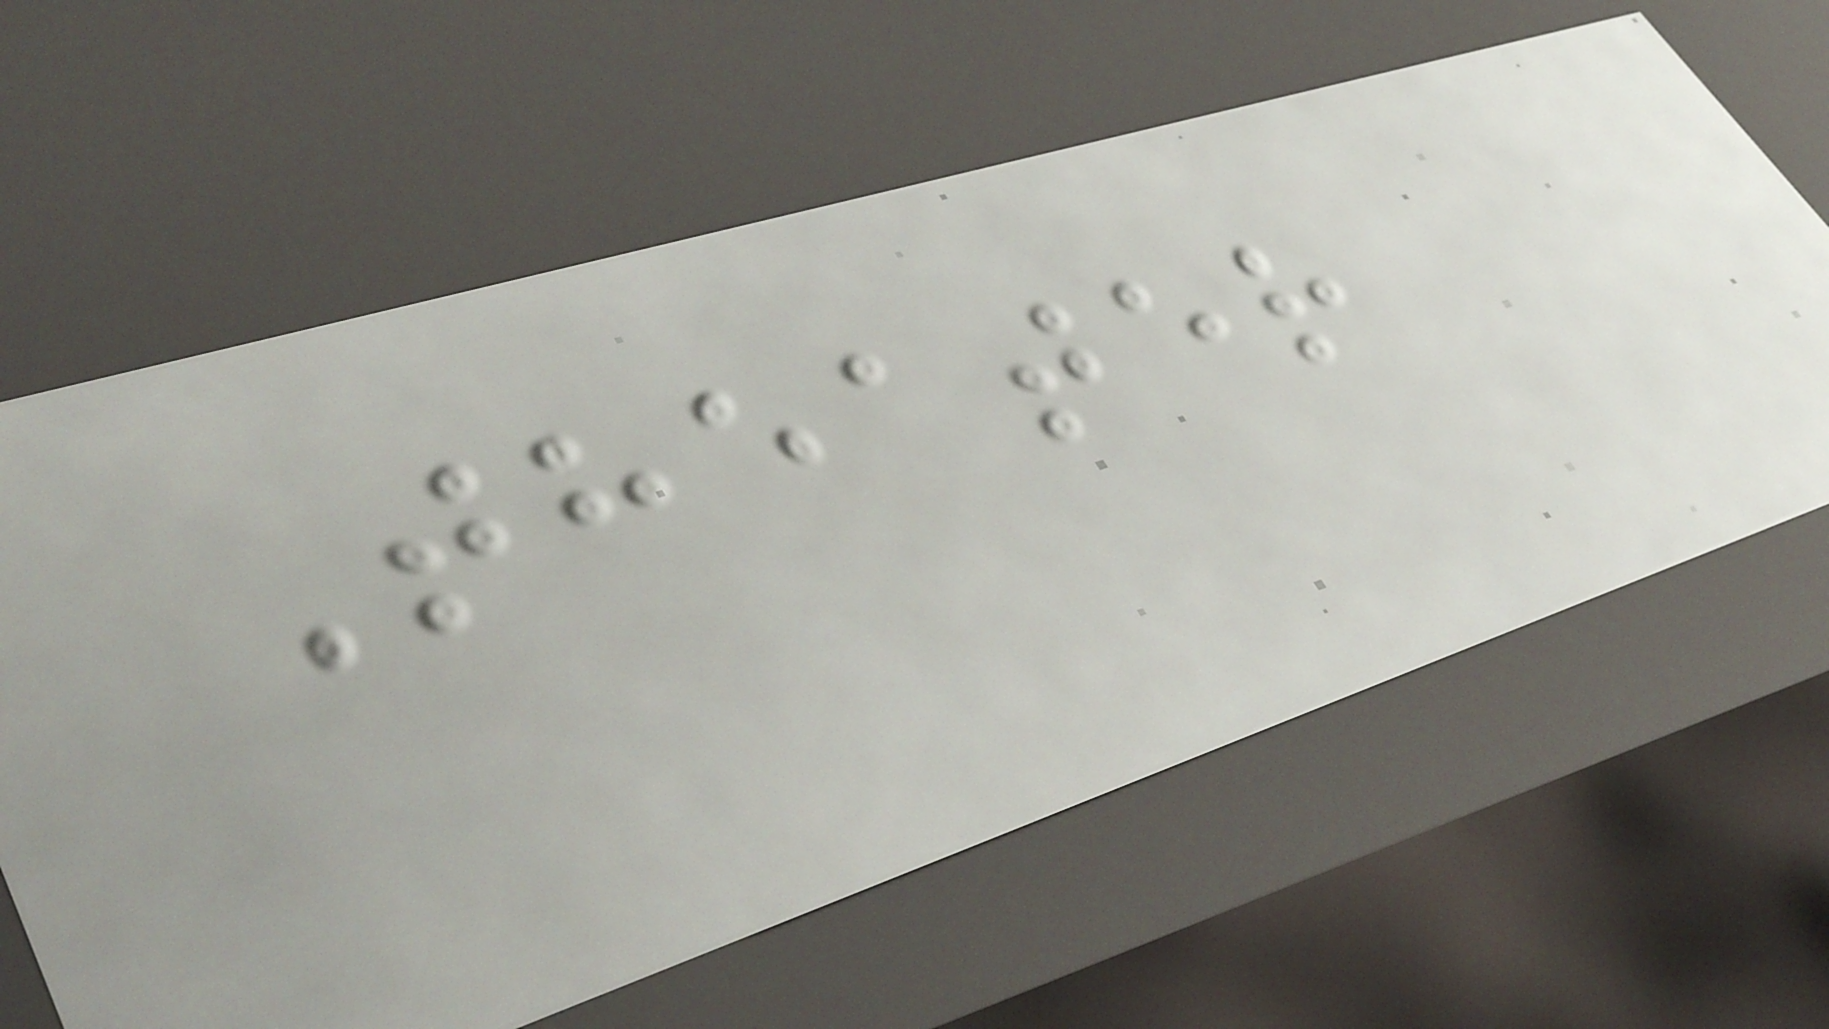Theater
